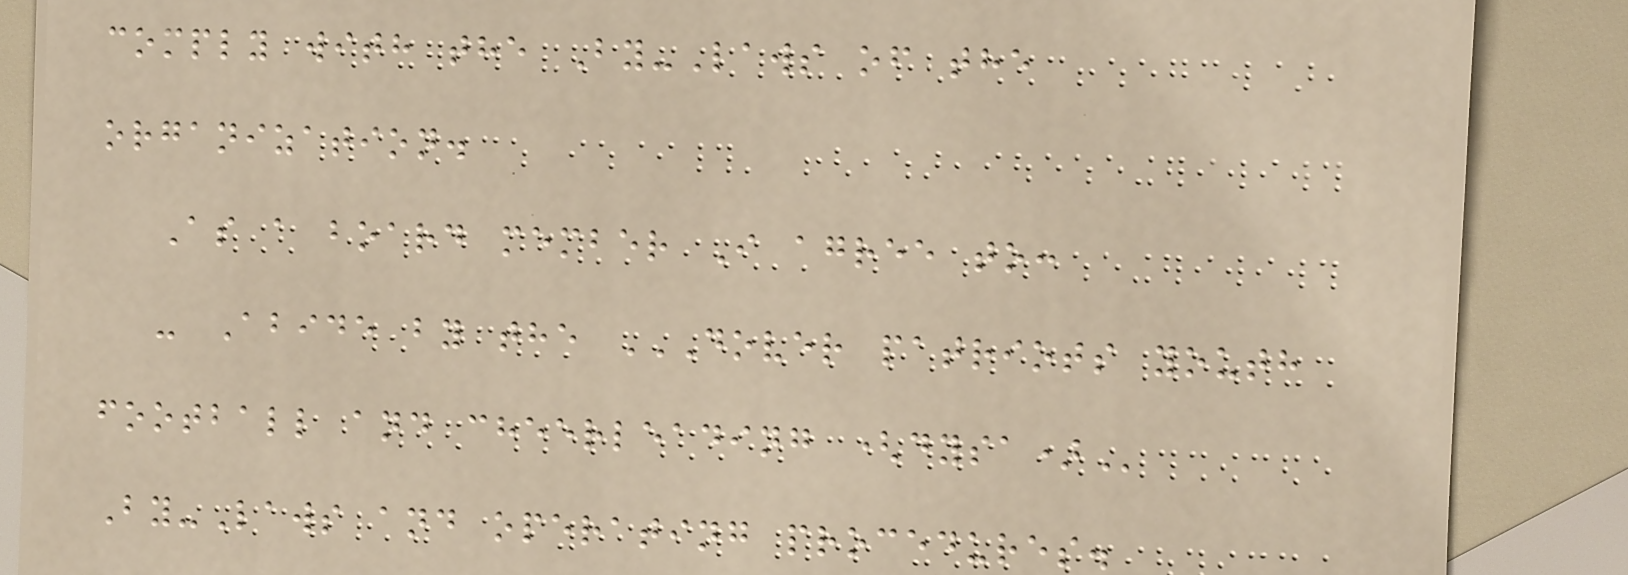comply with the By-Laws of the
organization.
As a board member I agree to:
- Abide by the DOVER PATRIOTS YOUTH
FOOTBALL AND CHEERLEADING (DYSA)
By-Laws and operating procedures.
